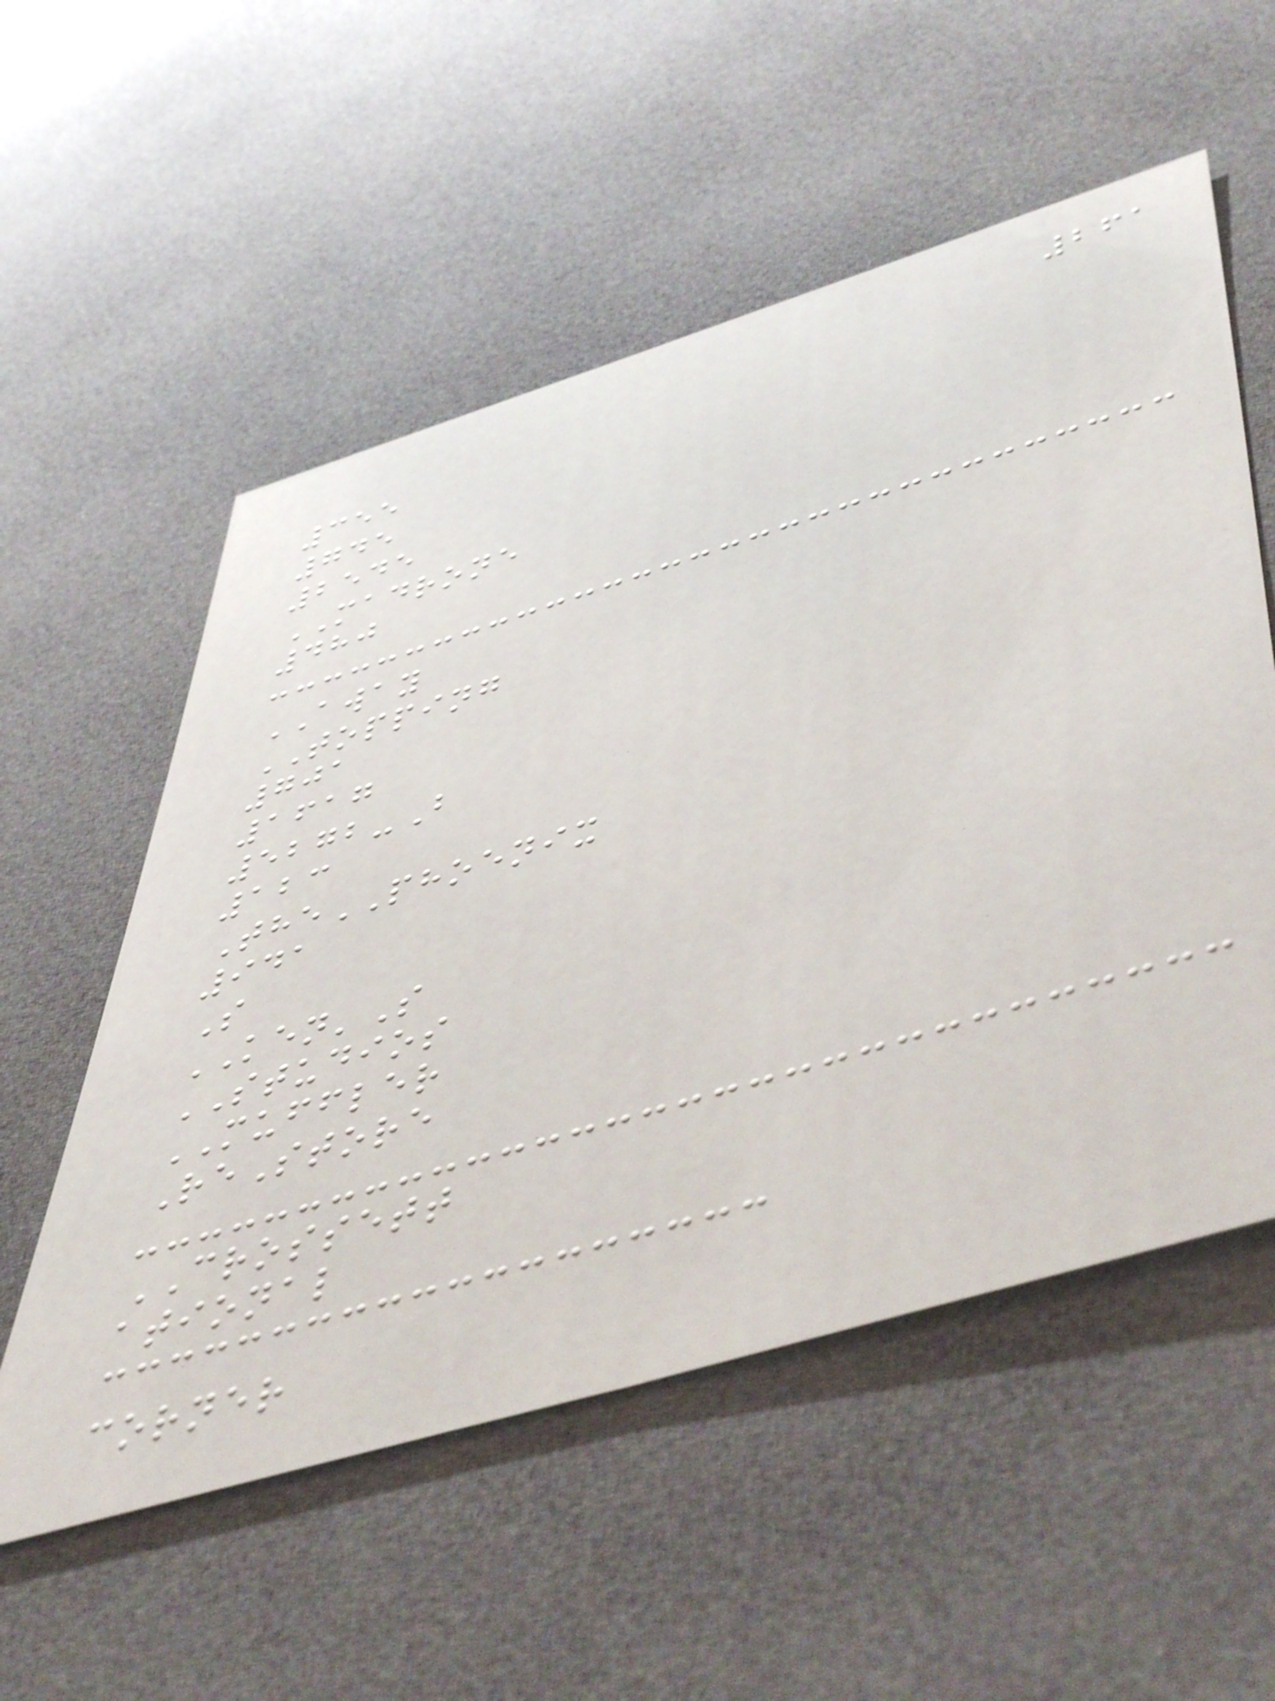261
355
745
2545
MADRONE
480
AWAY
TOPPING
701
1617
5272-B
123
ThePHOENIX
941
S
KEN'S
STUDIOS
MUFFLER
ReStore
CROSSETT
ational
corner
